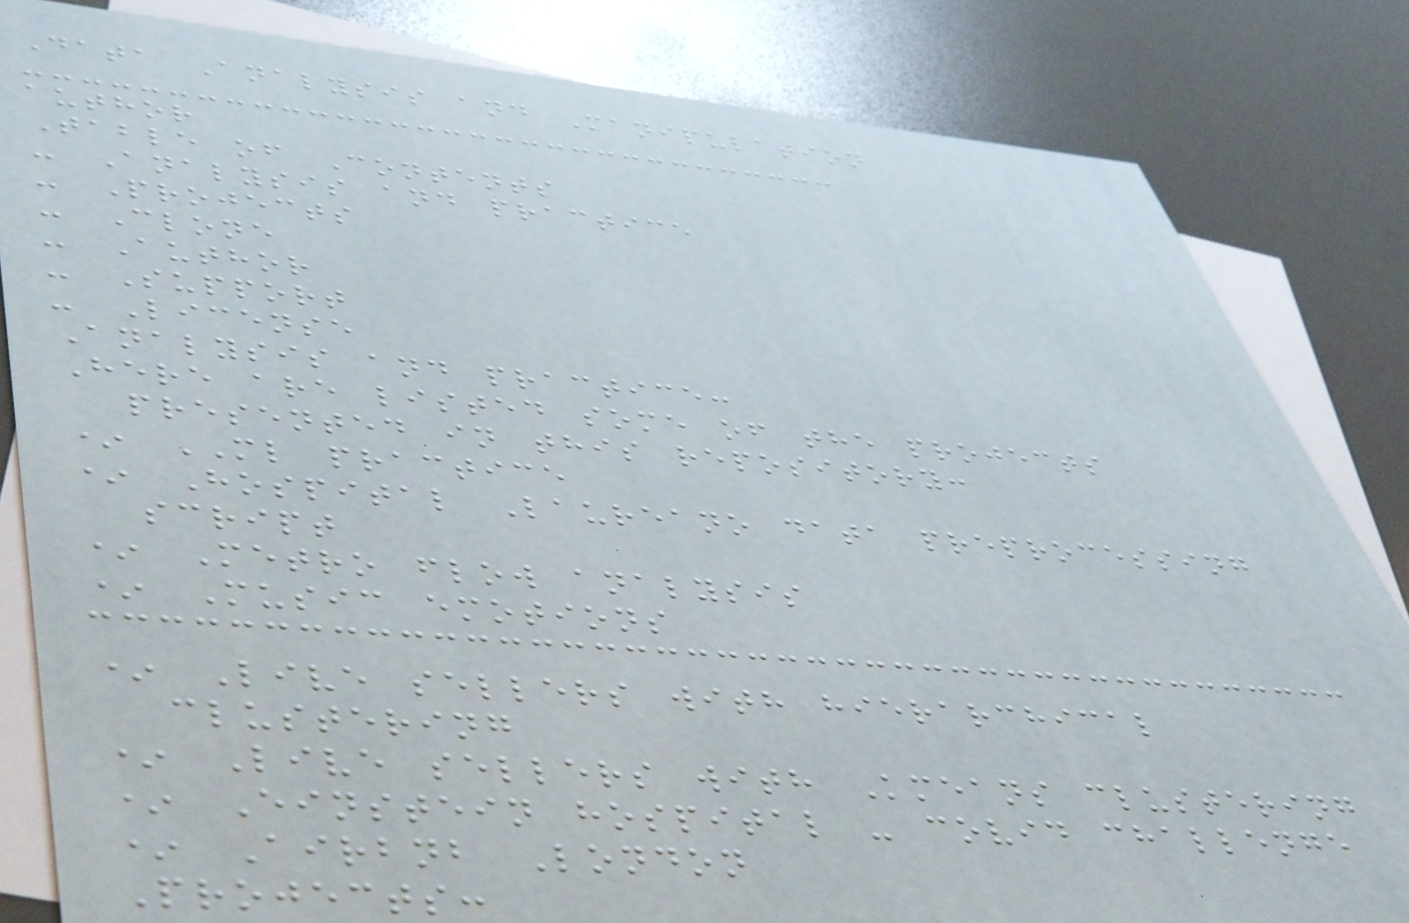Data Analysis and Manipulation
author
Table of Contents
- Analysis and practice
- Projects
- Clone
- Author
- Support
- License
Analysis and practice:
Here are listed some of the projects
presented in this repository:
* ML practice
* Hospital Laureano data preprocessing
script
* Metro flow analysis
* Music emotions
* Live sellers with hierarchical
clustering
* Live sellers with Kmeans clustering
* Einstein hospital - covid challenge
* Airbnb London
Projects:
